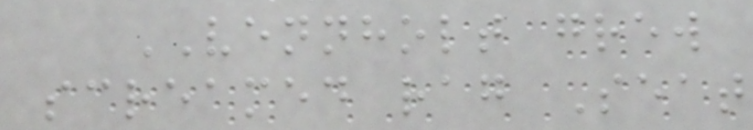VENNHOLT grew
screamed rag Seat
